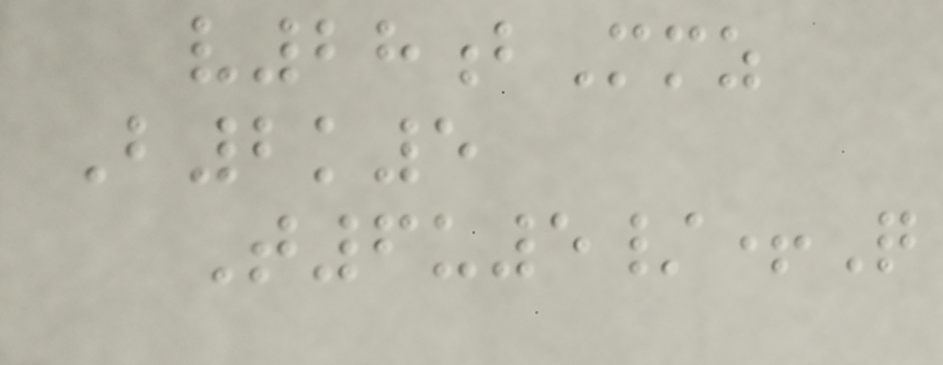v28bMmz
B2k5
T6u5/+Q
